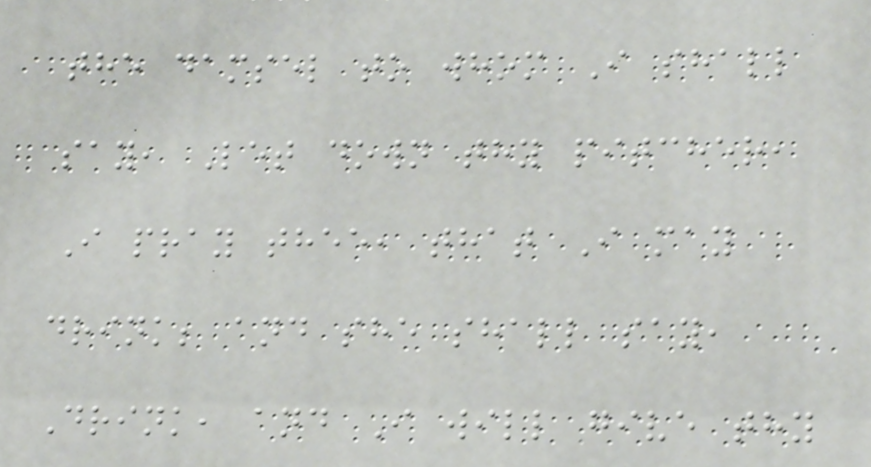the damsel to whom I shall
say, Let down thy pitcher,
I pray thee, that I may
drink; and she shall say,
Drink, and I will give thy
